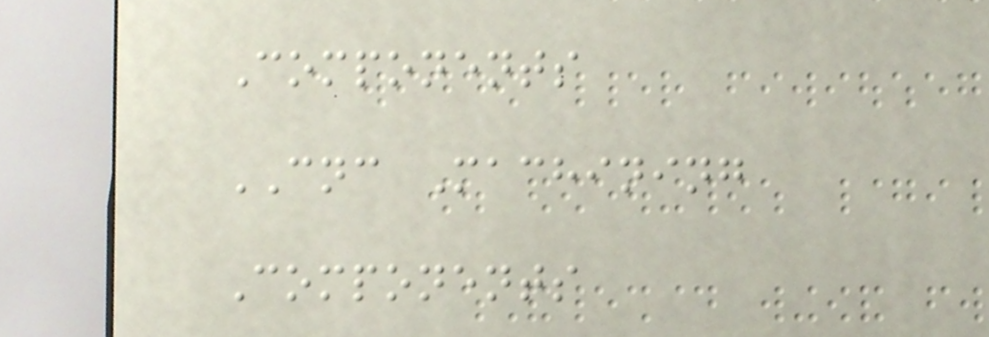Components
CNC Machining
Components
